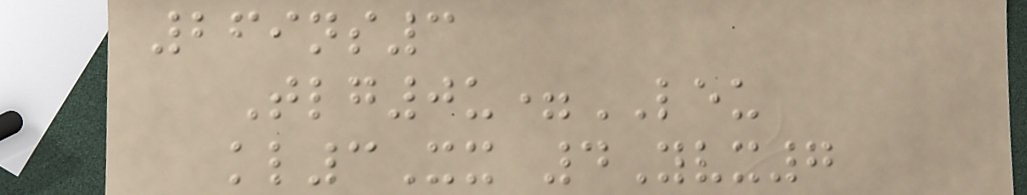269ns3
Tlg0u=LEU
kl3Xx 4Yvx7
